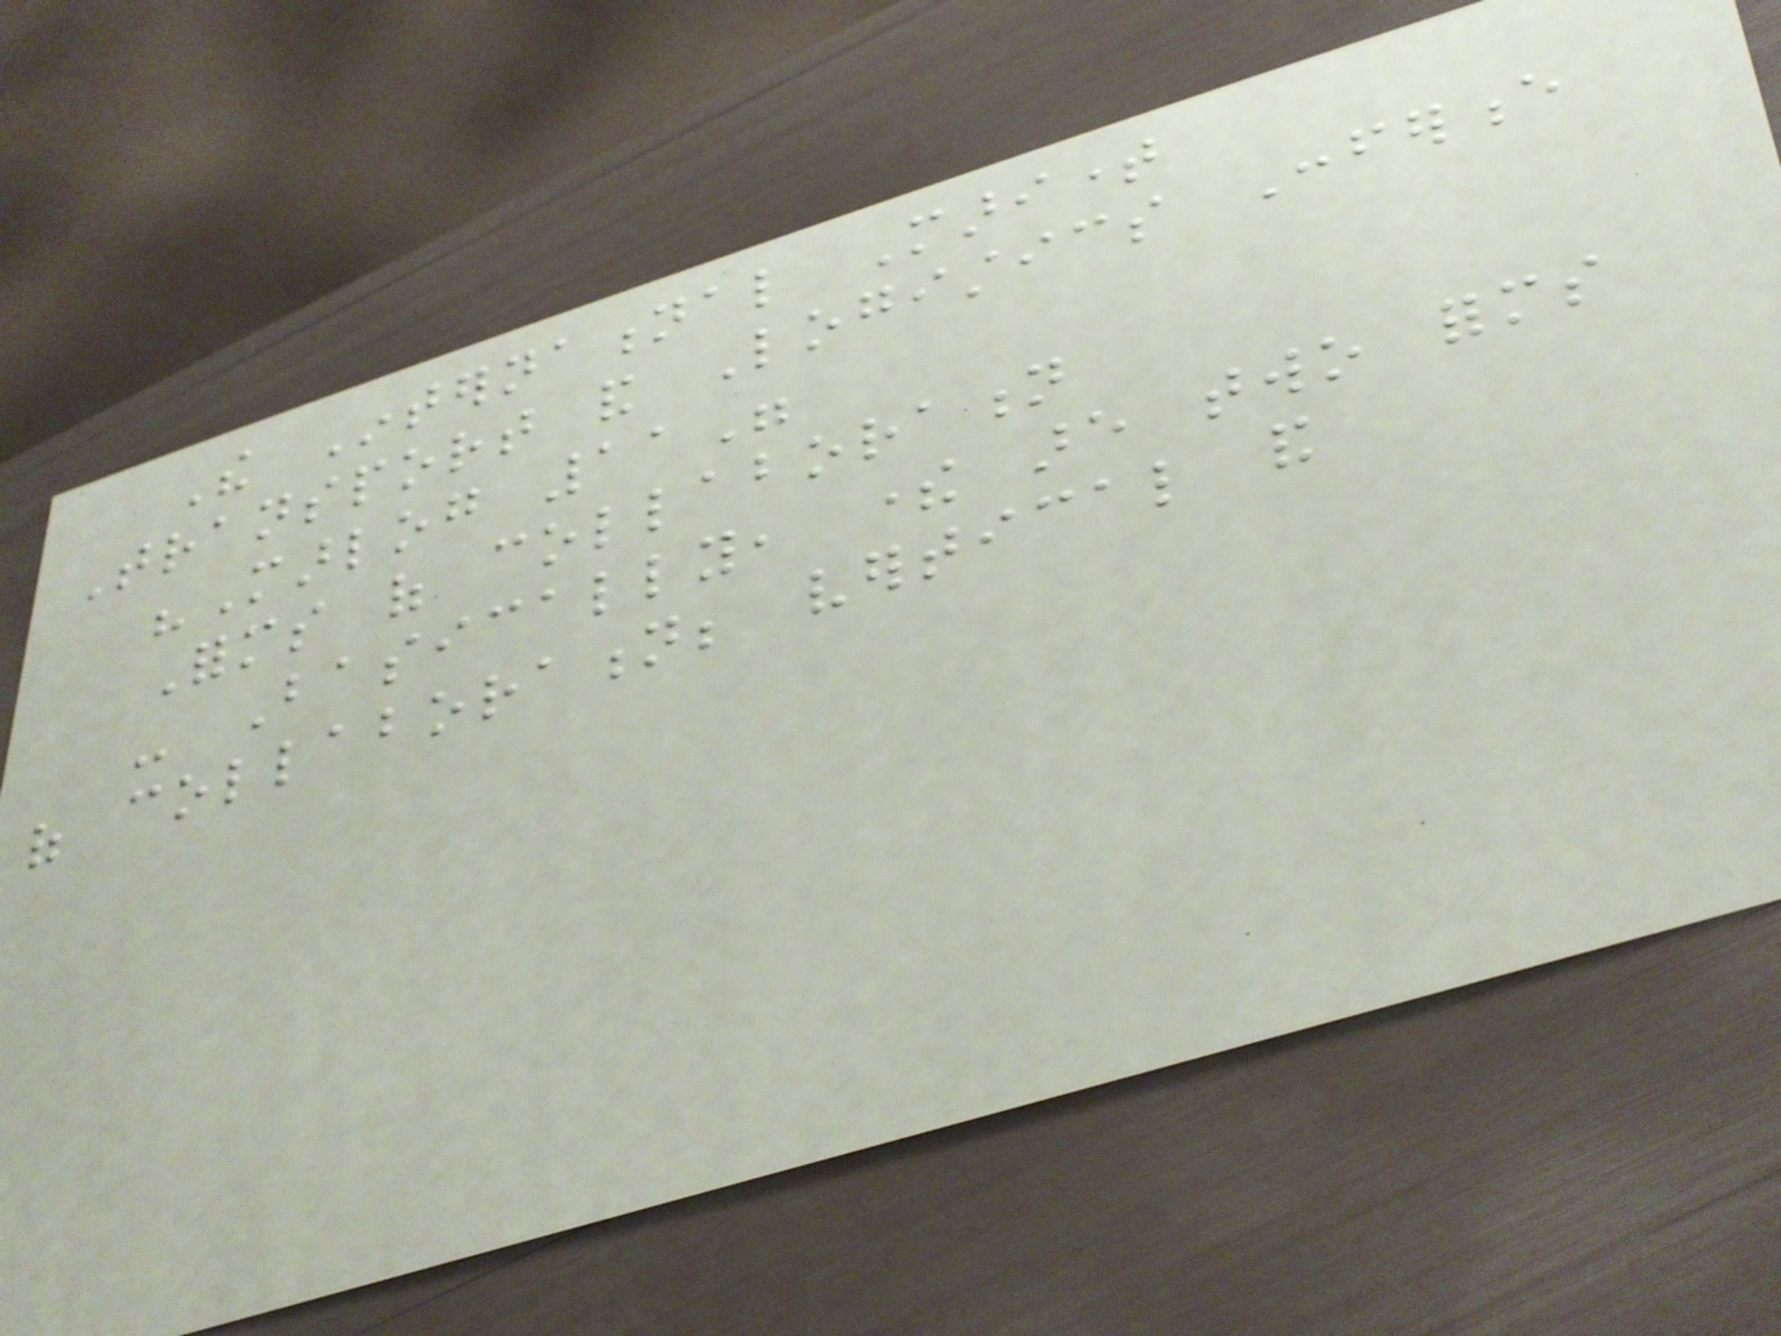The International Maritime
Transport and Logistics Conference
"Marlog 11"
Forms of collaboration
- Basically, there are two forms
of collaboration; vertical and
